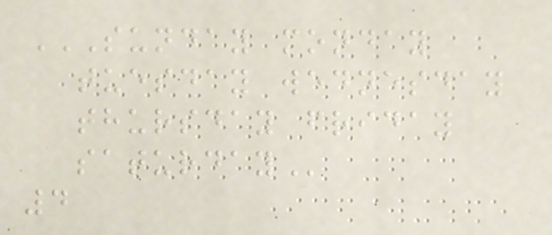SUNDAY MONDAY
TUESDAY WEDNESDAY
THURSDAY FRIDAY
SATURDAY
4
